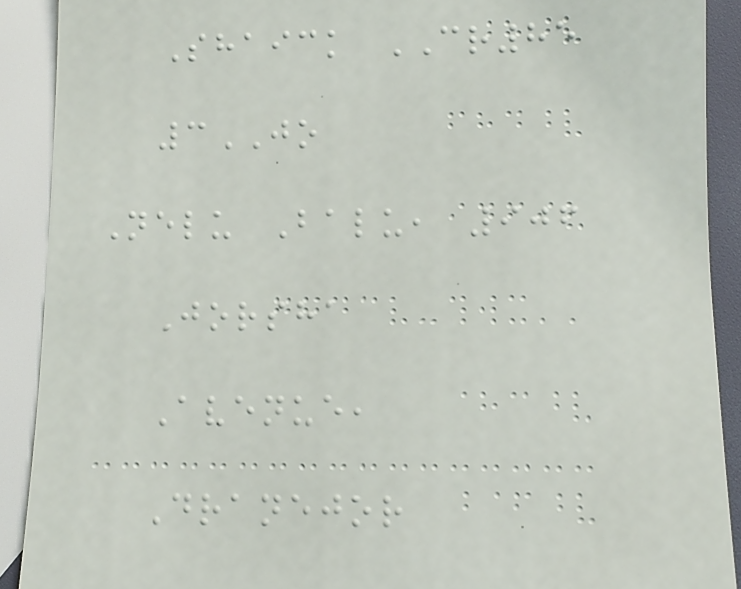Shaick CR85
3JO
Nelu Balu, 906
Jorsha
Avenue,
Dranejor
